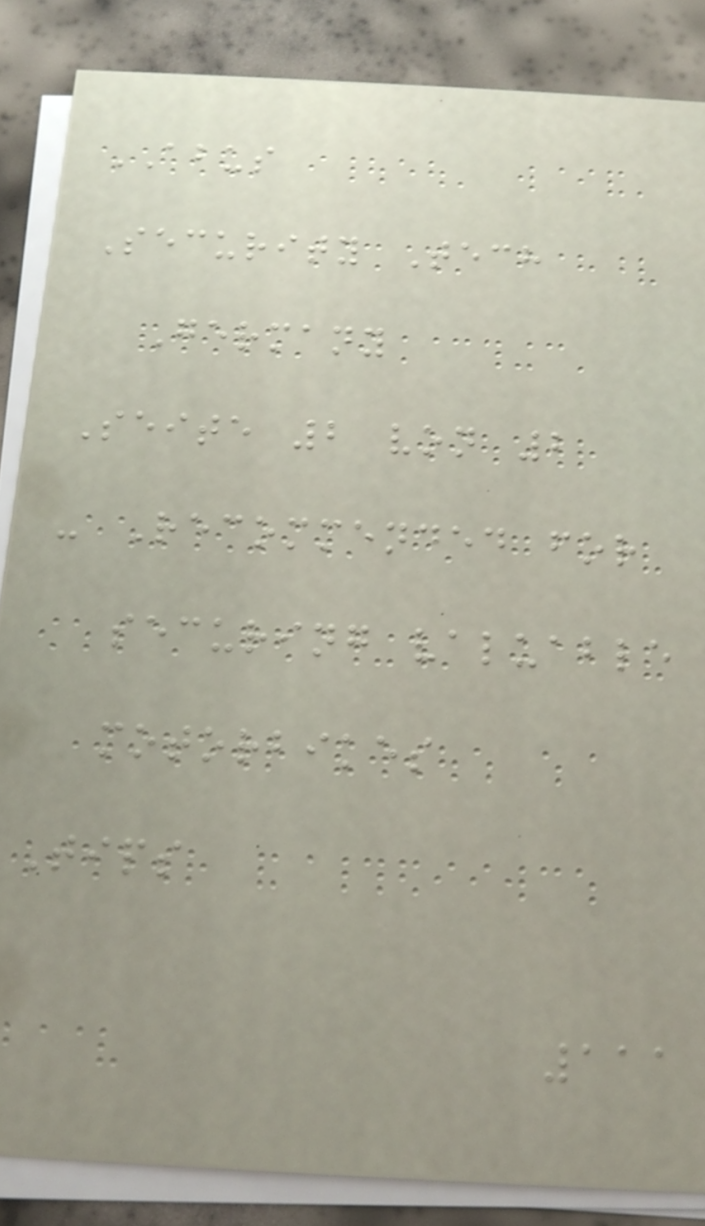ABUS
Security Tech
Germany
Seite 2 von 2
- Recommended for
securing valuable
motorbikes
Tips
111
